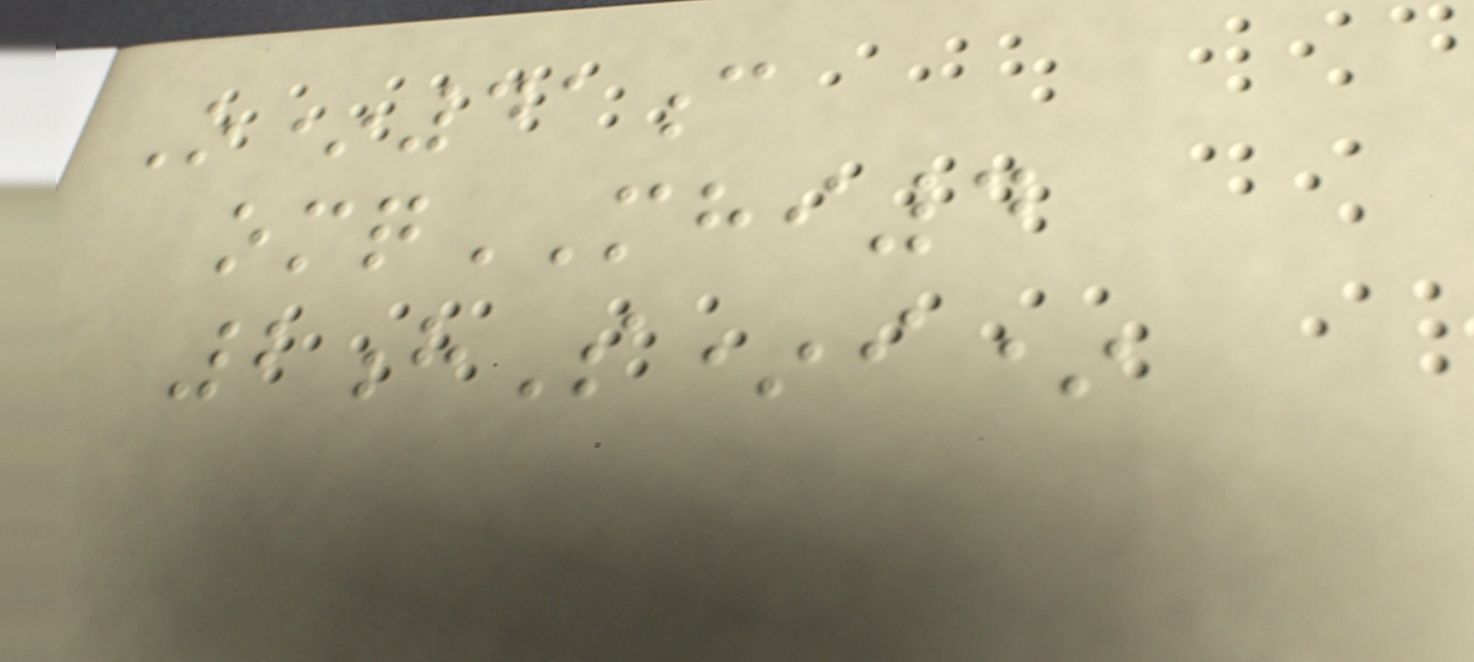O*41c
omqMHI4
2hS*i*
